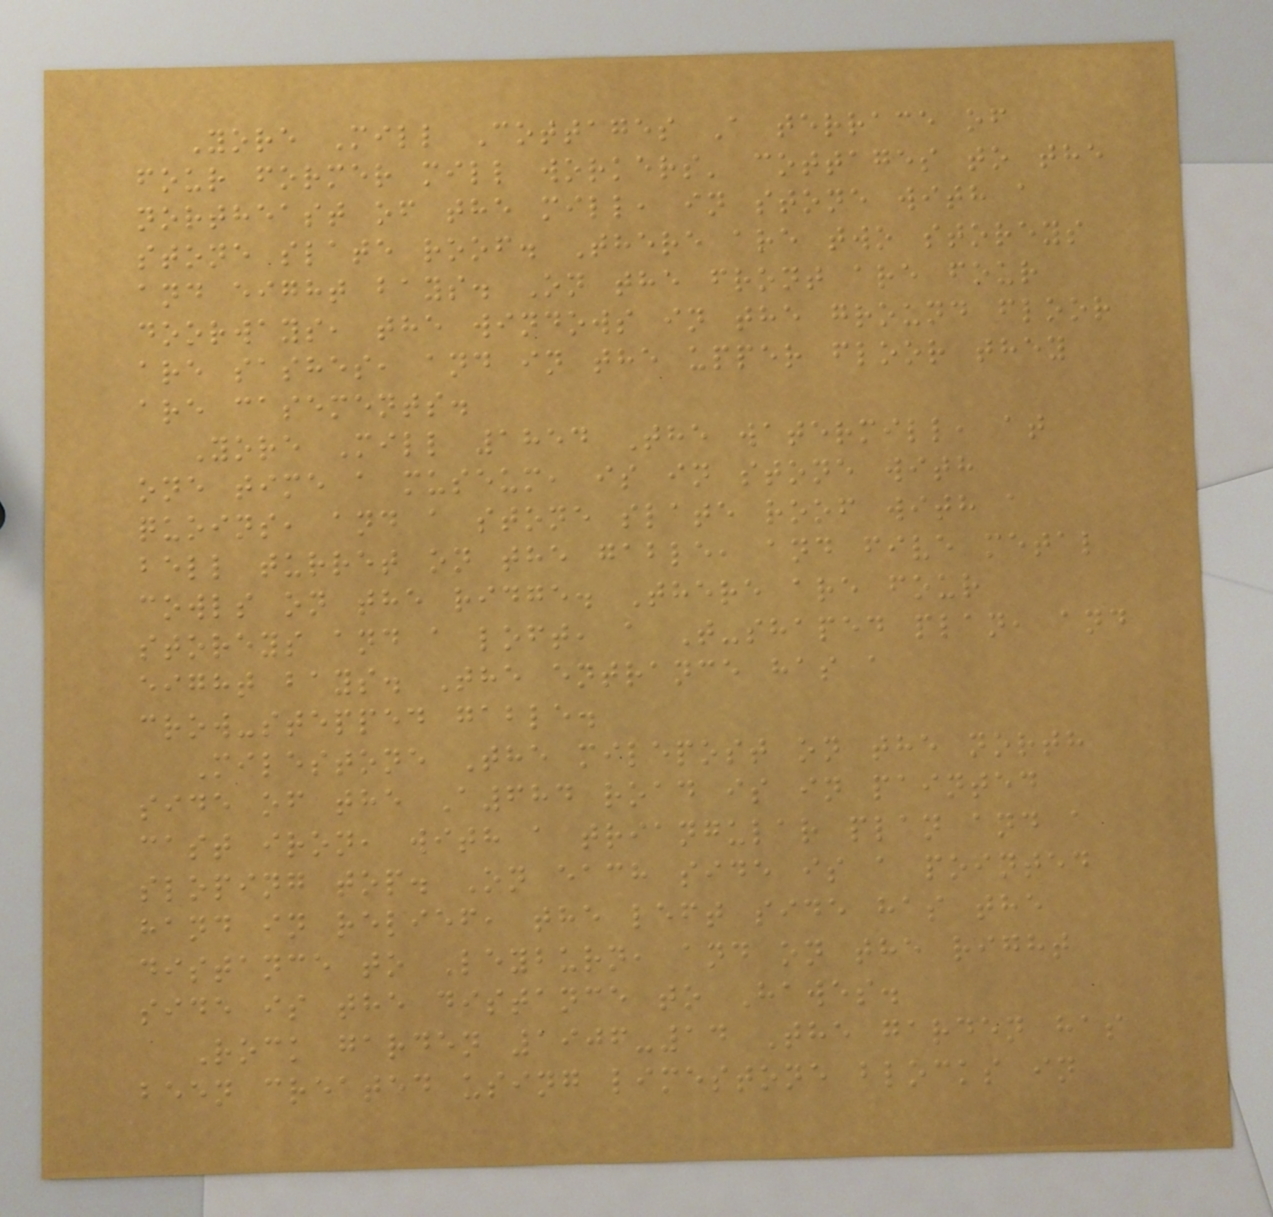Yore Mill Cottages A terrace of
four former mill workers' cottages to the
northeast of the mill, in stone with a
stone slate roof. There are two storeys
and eight bays. On the front are four
doorways, the windows in the ground floor
are sashes, and in the upper floor they
are casements.
Yore Mill 1854 The watermill, at
one time a museum, is in stone with
quoins, and a stone slate roof with a
bell turret on the gable, and five metal
cowls on the ridge. There are four
storeys and a loft, a T-shaped plan, and
eight bays. The entrance has a
crow-stepped gable.
Milestone The milepost on the north
side of the A684 road is in painted
cast iron, with a triangular plan and a
sloping top. On each side is a pointed
hand in relief, the left side has the
distance to Leyburn, and on the right
side is the distance to Hawes.
Rock garden 1906-14 The garden has
been created using limestone blocks in
